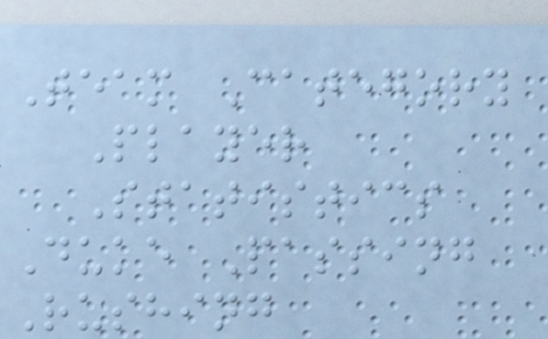Team Category
Player
Statistics
Duke Passing
Rushing
